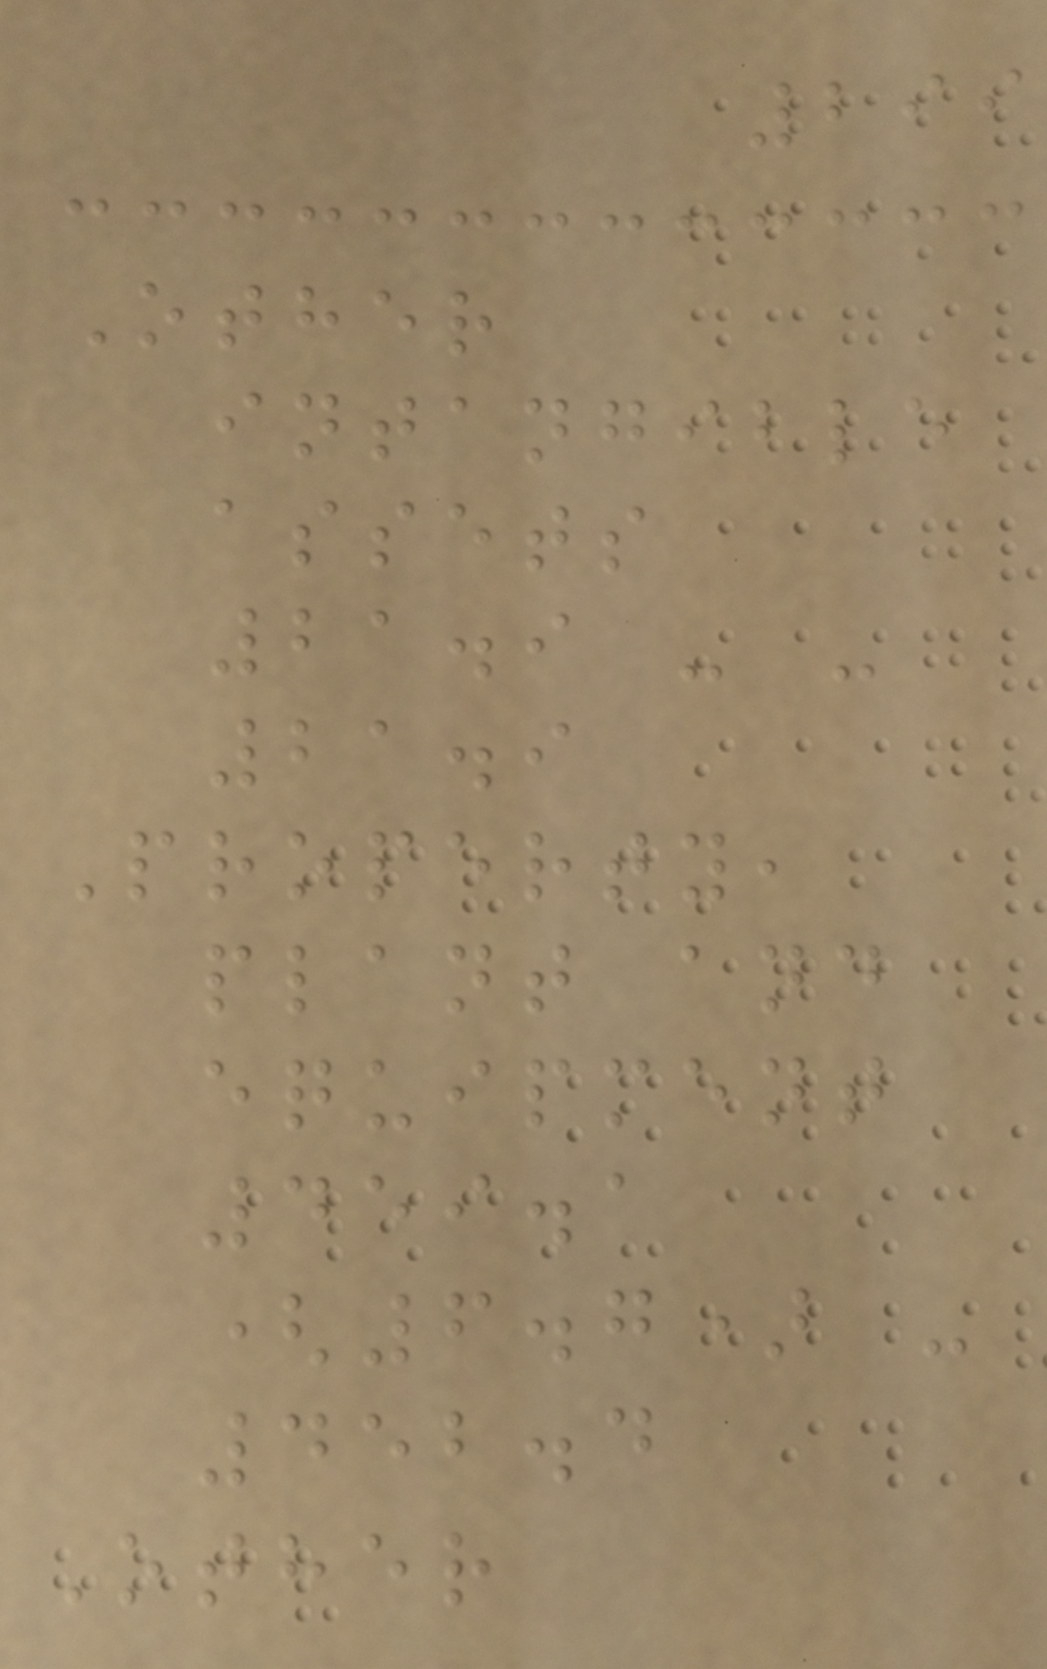299
Other
intangible
assets
21.9 - -
21.9
Property,
plant and
equipment
459.1
(6.7) -
452.4
Other
